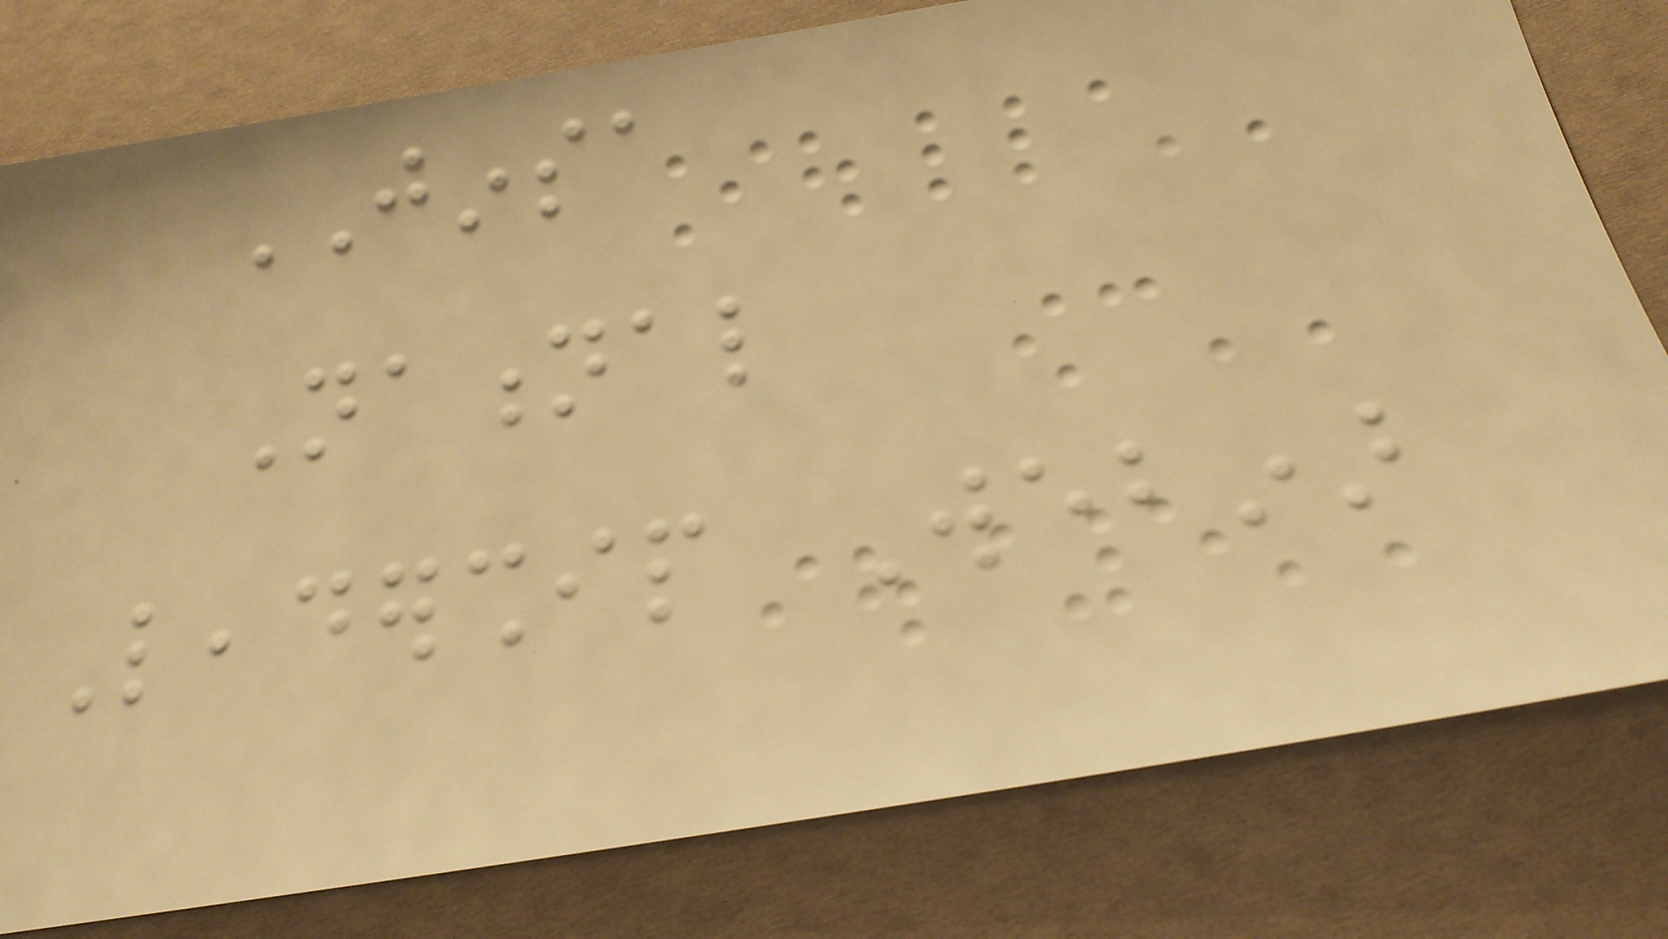JINSA
National
Leadership Webinar
